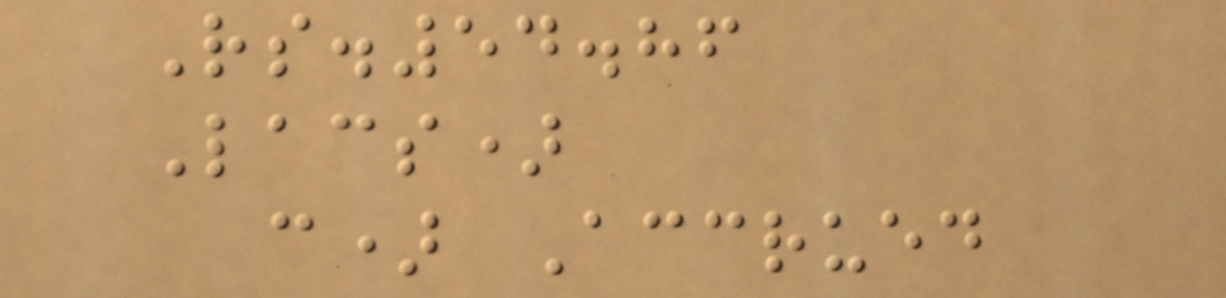Rs.54.86
Lacs)
c) Accrued
